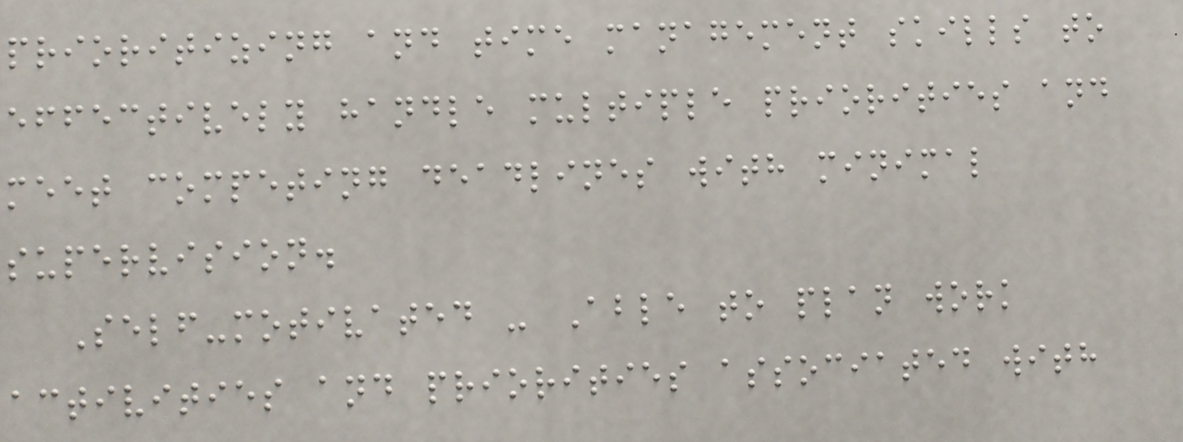prioritizing and time management skills to
effectively handle multiple priorities and
meet competing deadlines with minimal
supervision.
Self-motivated - Able to plan work
activities and priorities associated with
